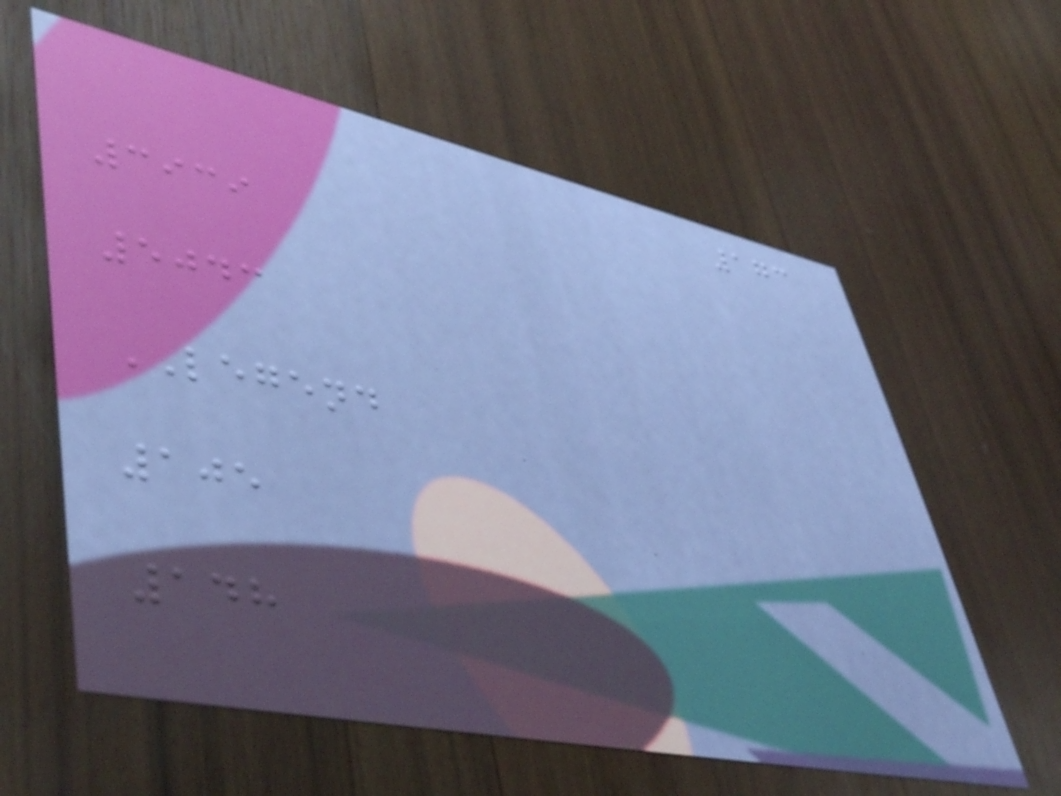173
3939
5043
LEGEND
105
148
